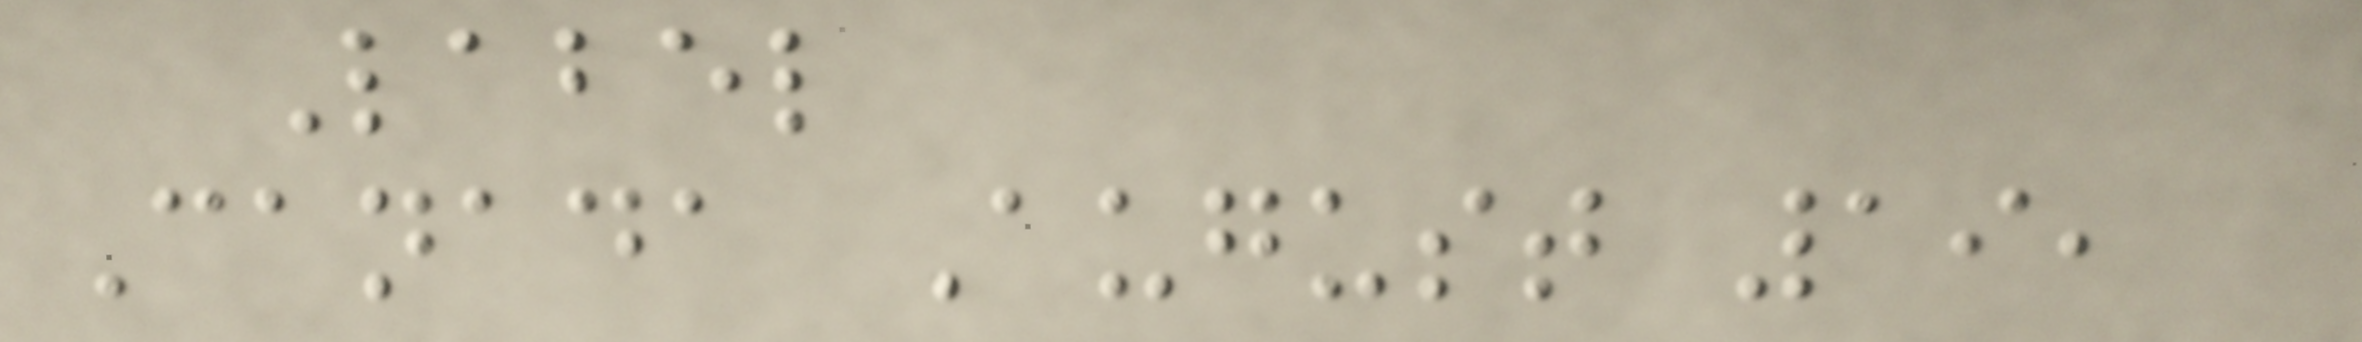Label
Canada August 19,
